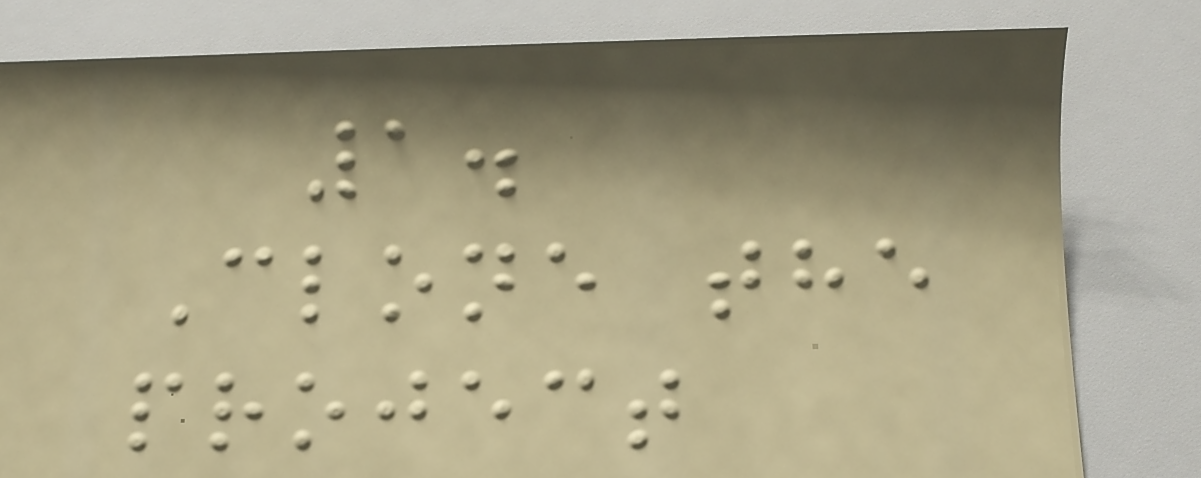1.
Clone the
project
